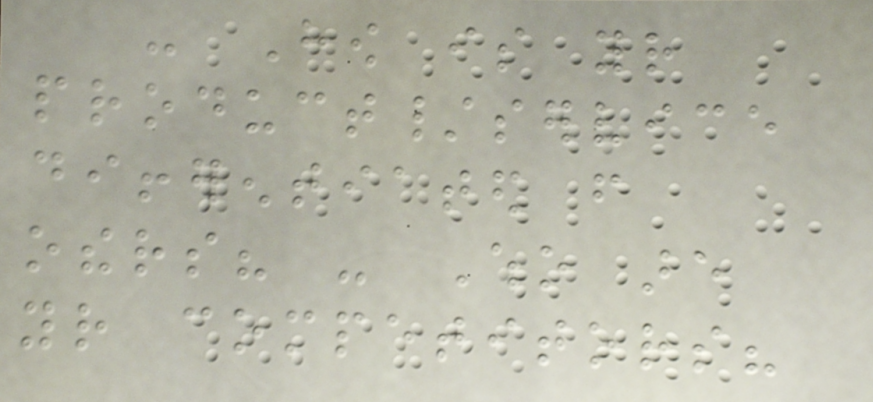- How is your
product/service
differentiated from
others? - Who are
your competitors?
